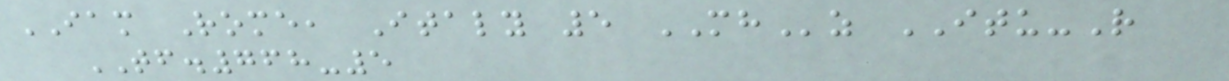IAM Rome, Italy 5 MHz ITU-R
TF.768-5
